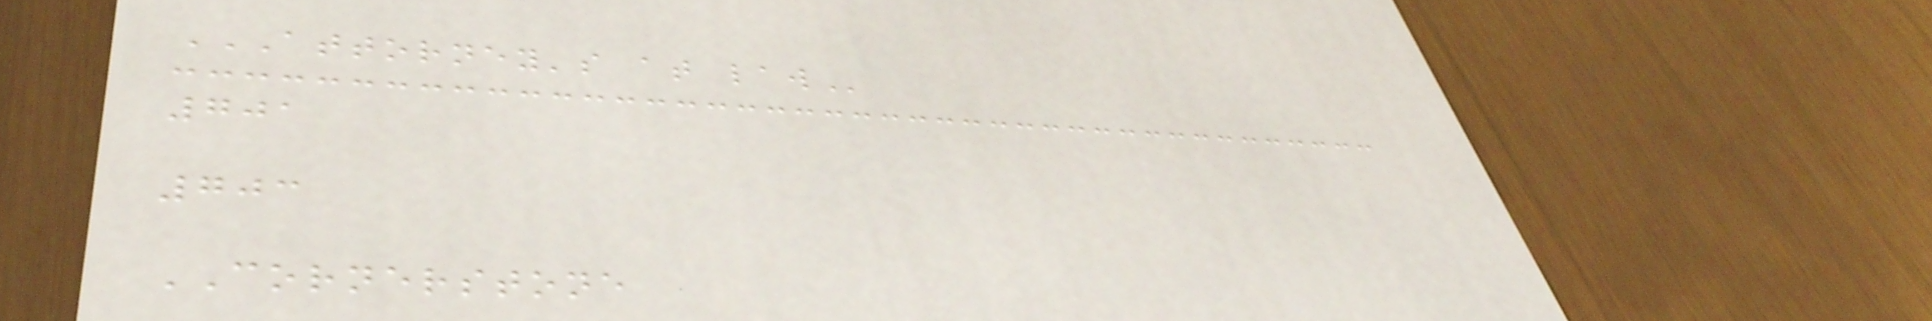ATTORNEY'S AT LAW
701
703
CORNERSTONE
